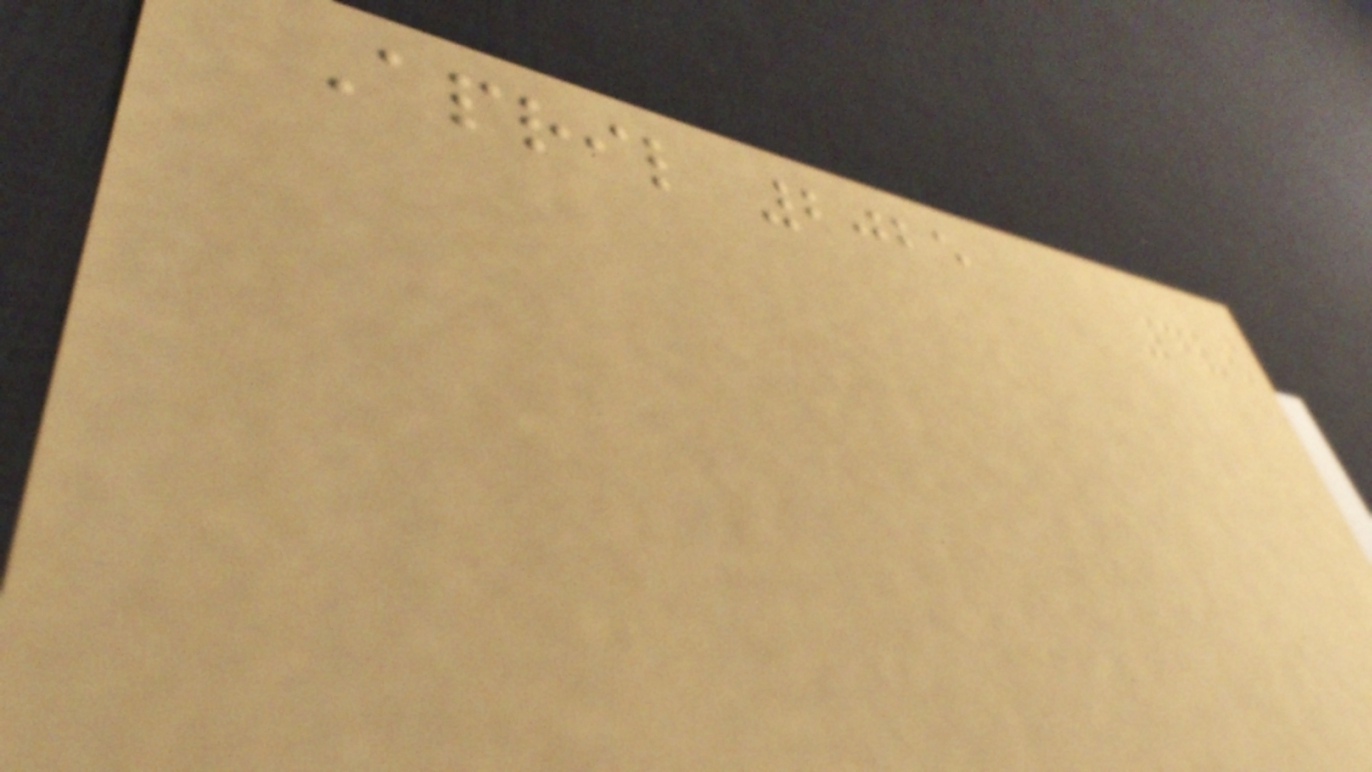April 2025
